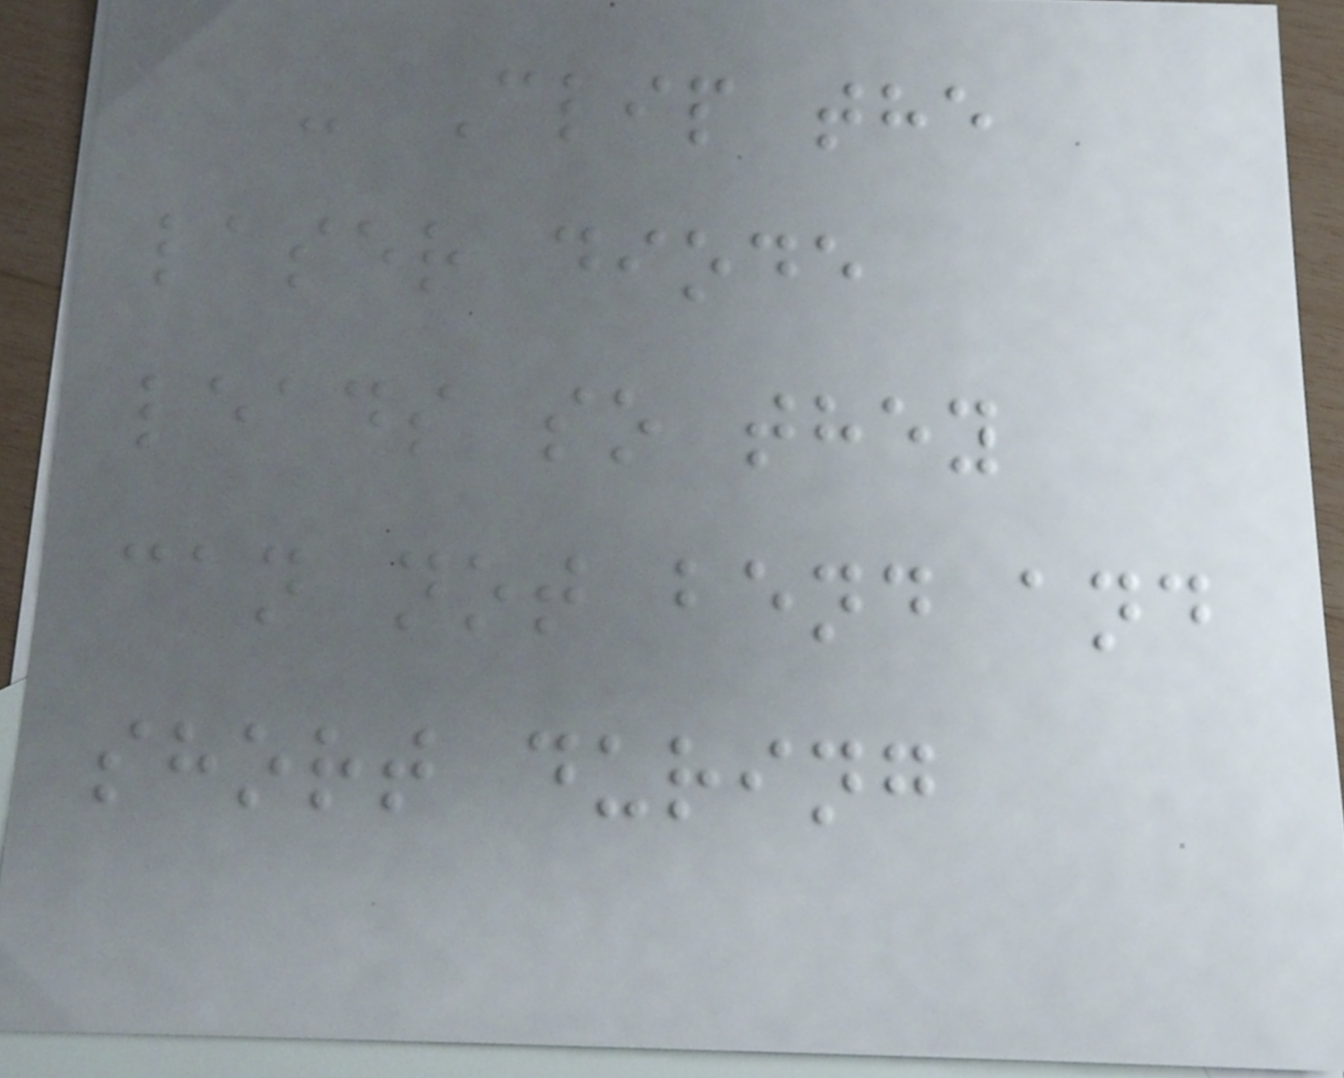- Clip the
laser diode
leads so they
can not bend and
short during
